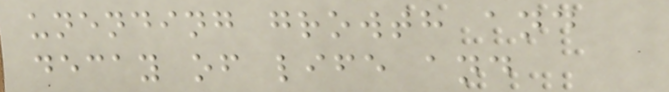unending growth and
decay of life and
